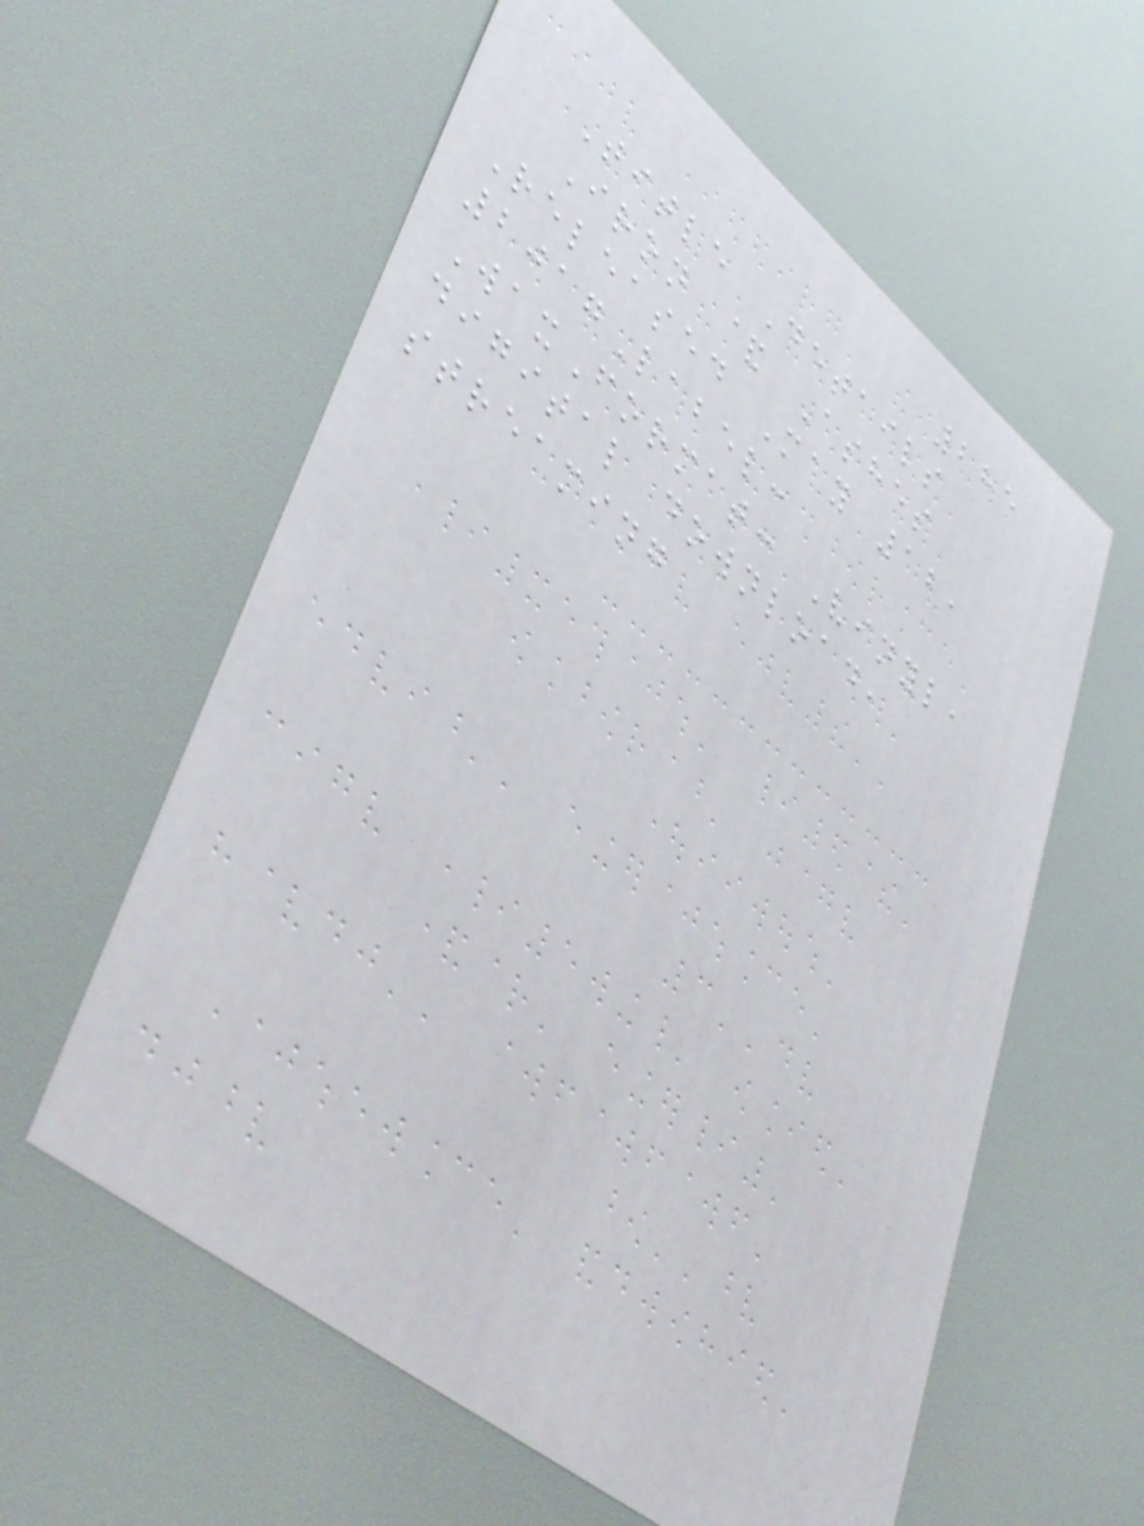285
Title Details
Iron & Ashes
Released May 12,
2017Label:
WaxFormat: Vinyl,
digital download,
streaming
